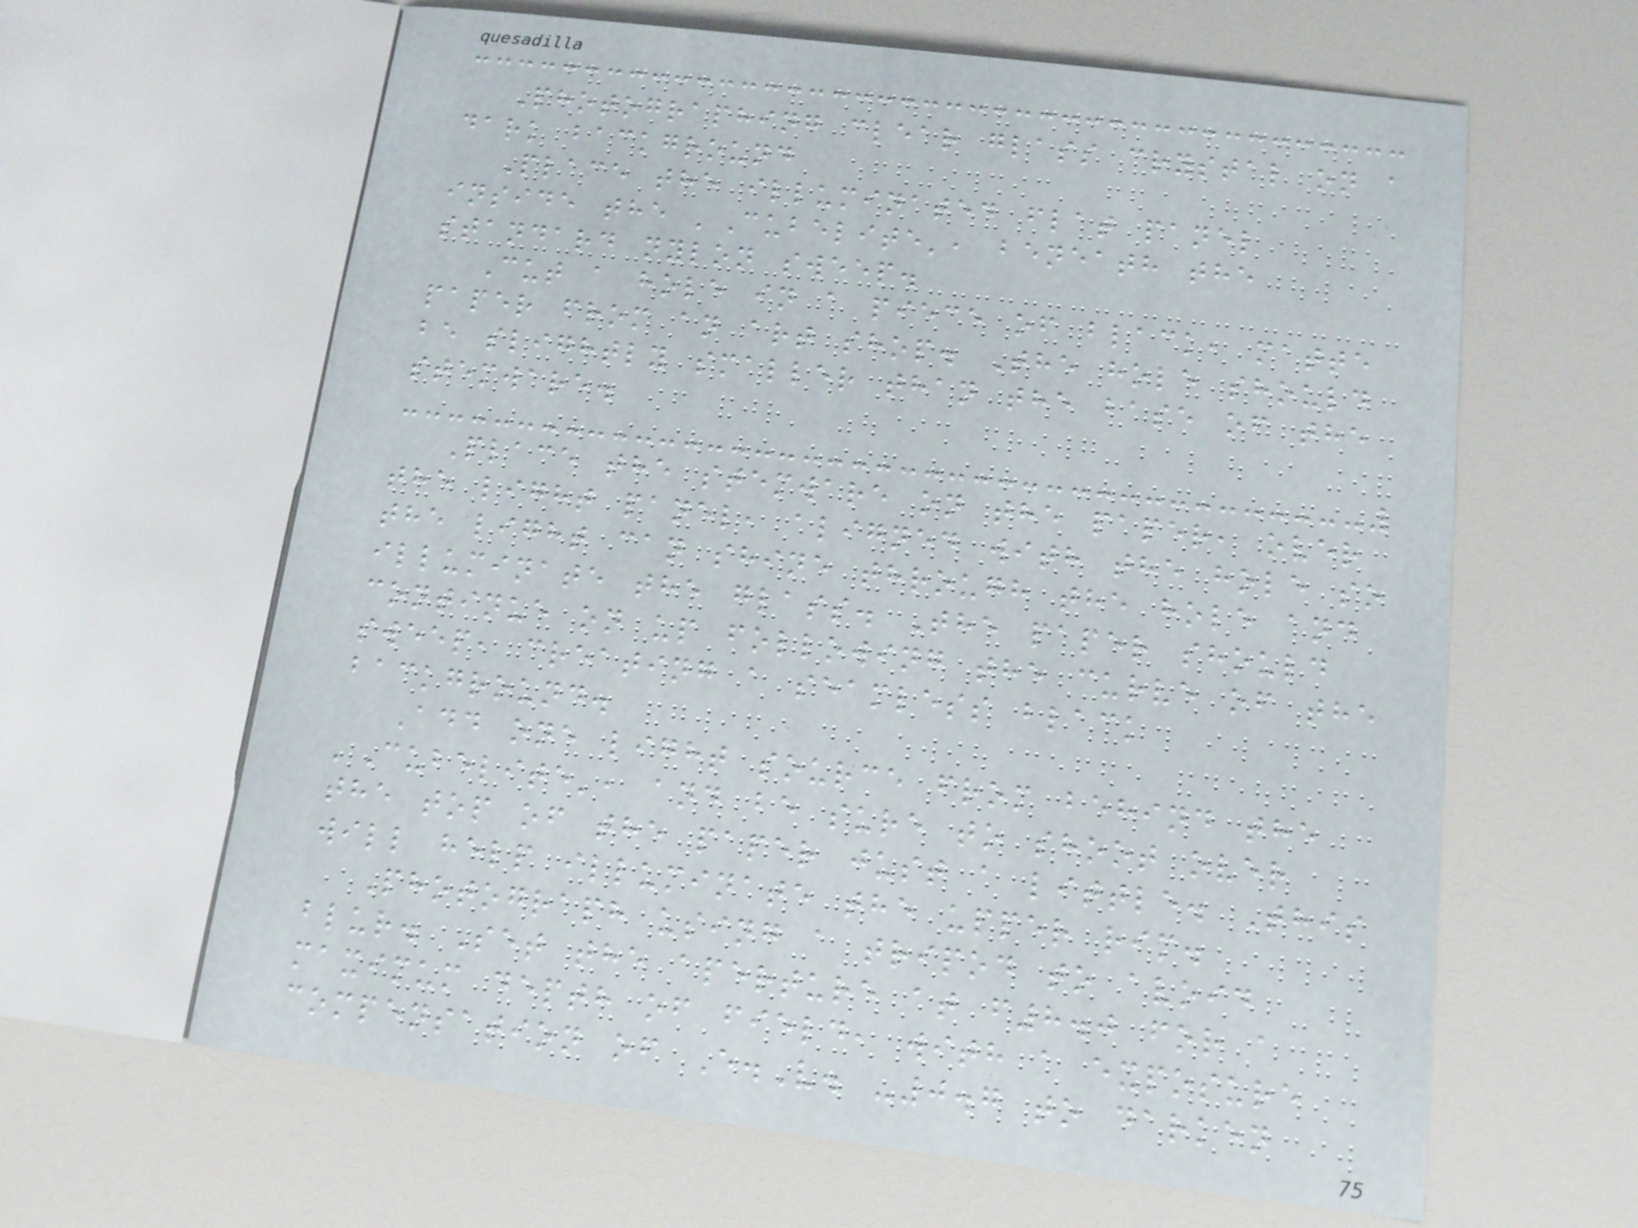Photographing clear glass crystal on a
dark background
Place the illuminated flat panel
inside the 'Cubelite', beneath the
standard nylon sweep.
Cut a hole in a piece of black, matte
paper from an art shop. The hole should
be slightly smaller than the base of the
stemware.
Place the stemware on the paper, over
the light panel, aligned with the hole so
the light can shine through the hole and
illuminate the glass. The paper should
continue on up following the curve of the
sweep, creating a seamless black
background.
Add one light source from behind the
'Cubelite', and be sure to shoot over
the top of the paper just a little. This
will help illuminate the upper rim.
Photograph using a tripod to avoid
blur. Set the aperture at f8.0 for a
maximum depth of field, with a exposure
compensation of E.V. -0.7 to darken
